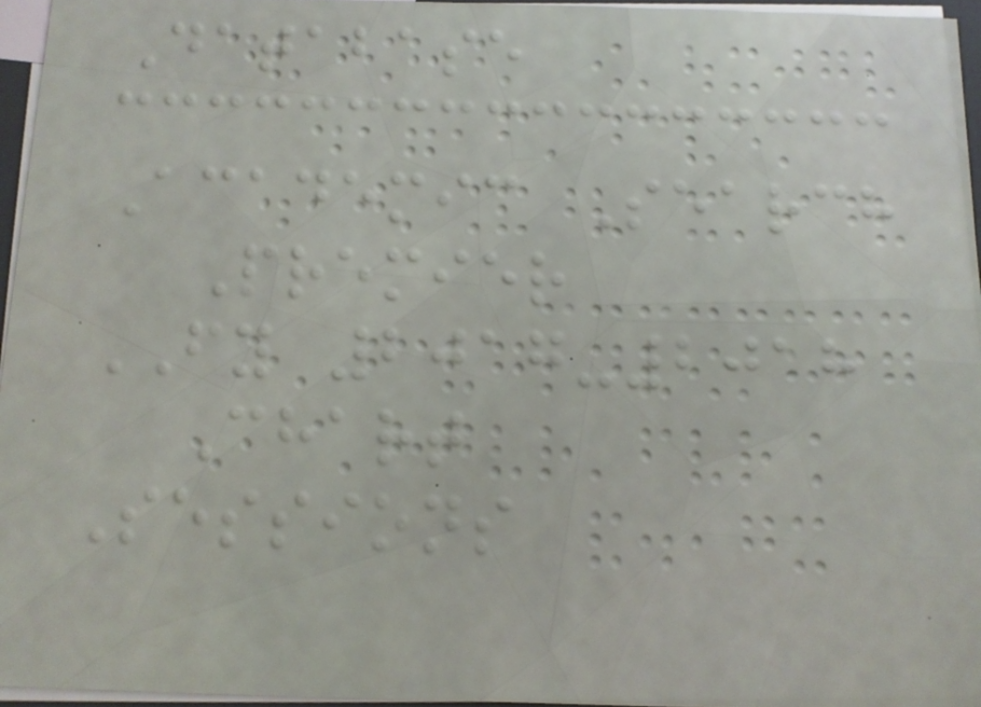Database
Academic Search
Premier
FY 2017-2018
Chart
Sessions
